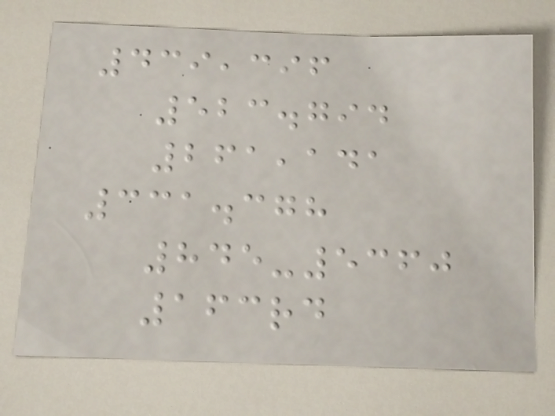439,396
523.794
261,141
331.378
845-5360
163rd
